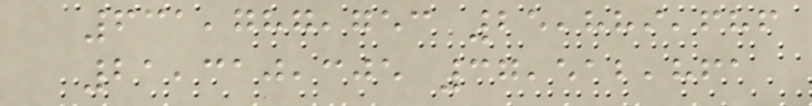631,787,753 25,889,686
21,310,305 37,512,861
